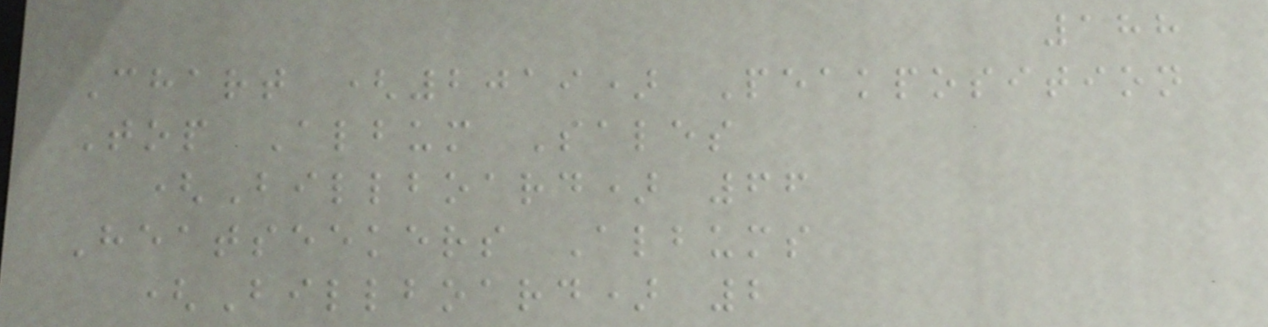188
Chart (2019) Peakposition
Top Album Sales
(Billboard) 66
Heatseekers Albums
(Billboard) 2
